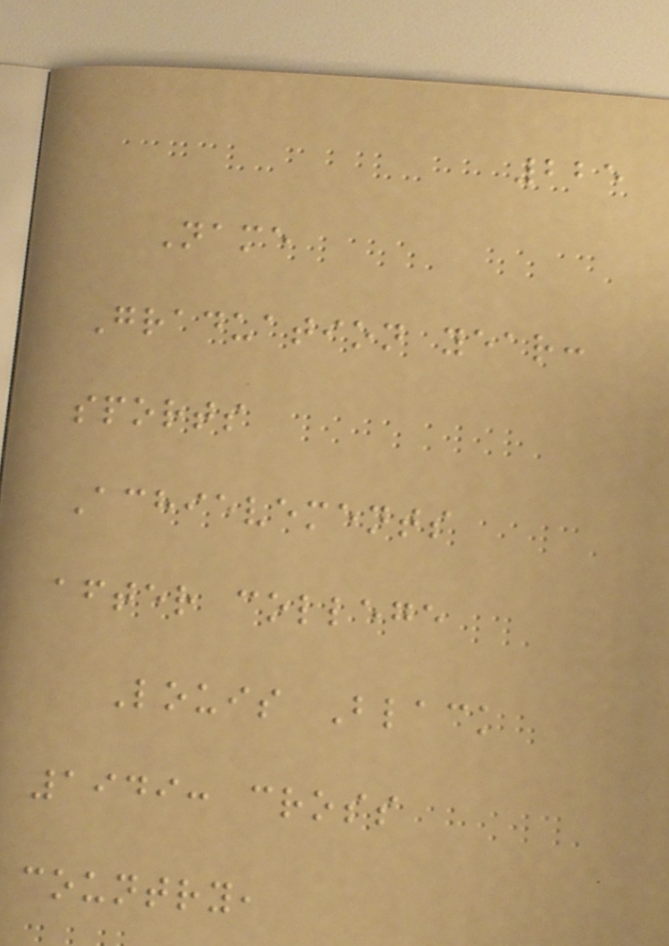225
Name
Graduation year:
sports
Achievements
after college
Louis Black
1949: cross
country,
